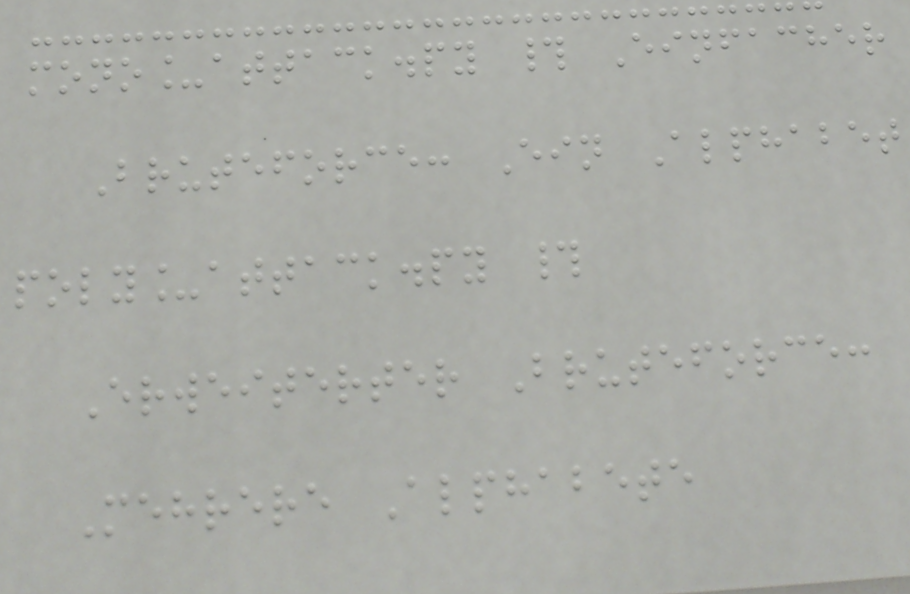mono_attack.py # Einfacher
Bruteforce: Ein Alphabet
poly_attack.py #
Erweiterter Bruteforce:
Mehrere Alphabete
